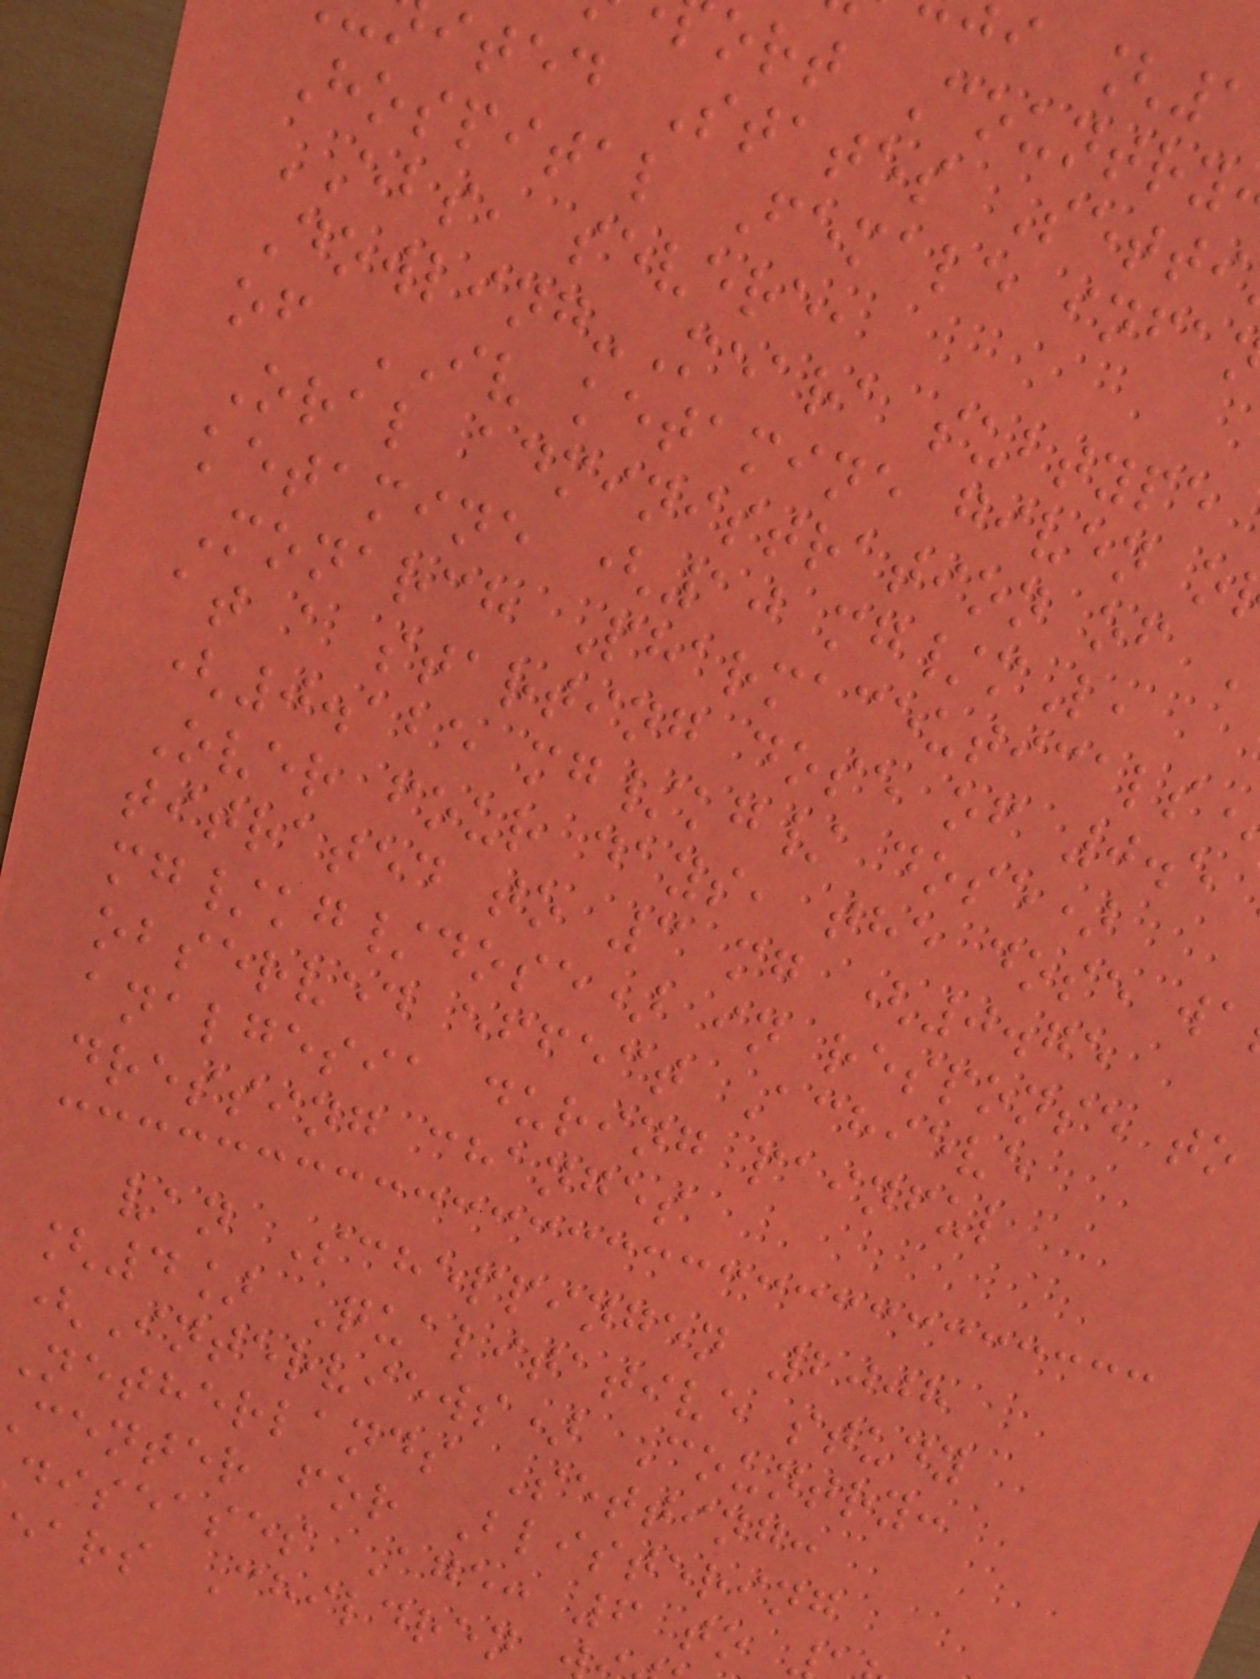i [1
ort Country
ited States Setti
Hospital Female infa
EBS, severe,
Dowling-Meara subtype
of IV ketamine given o
Oral administration of
ketamine (10 mg/mL,
Monarch Pharmaceuticals
at a starting dose of 0.5
(0.125 mg/kg/ dose)
Over four days, the dose wa
titrated to 3 mg (0.75
mg/kg/dose) in response to
observed effect Achieve
analgesia during painful
dressing changes
van Scheppingen 2008
[4] Qualitative study
(Interviews) Country:
Netherlands Setting:
center for Blistering
diseases Age: 6 to
ears Children
